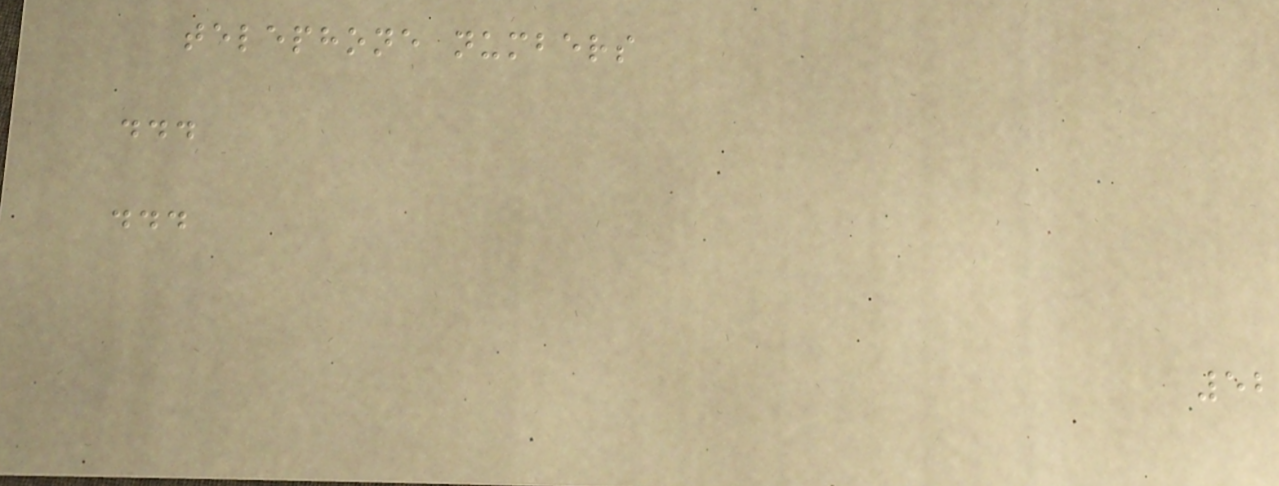telephone numbers
...
...
52
